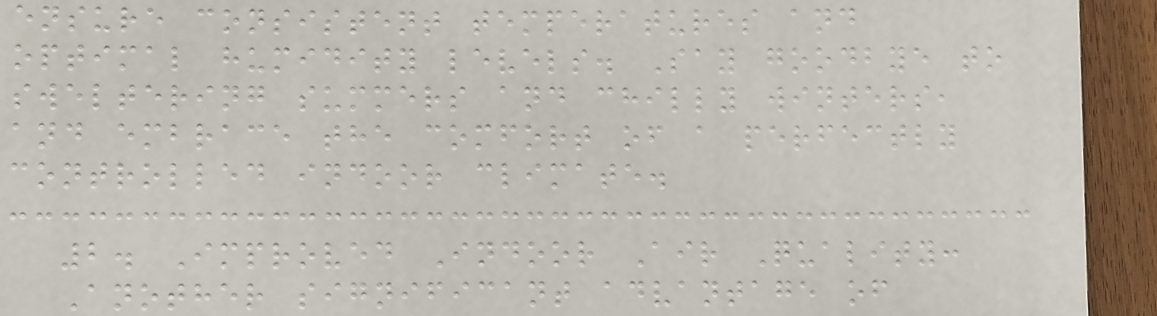ensure consistent temperatures and
optimal humidity levels. Say goodbye to
sweltering summers and chilly winters,
and embrace the comfort of a perfectly
controlled indoor climate.
2. Improved Indoor Air Quality:
Another significant advantage of
